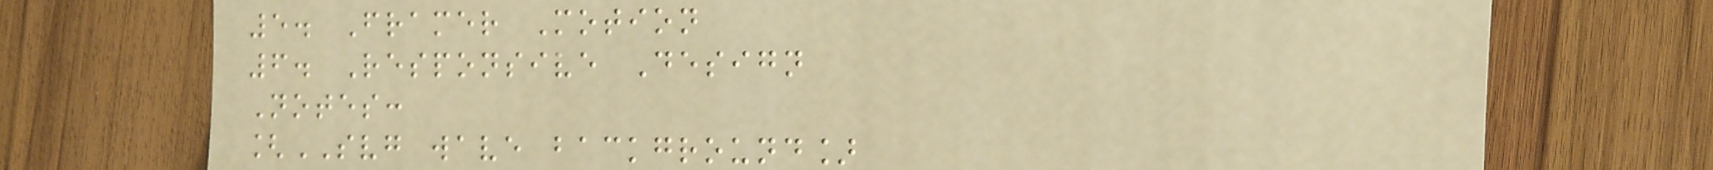5. Framer Motion
6. Responsive Design
Notes:
[SVG wave background]
